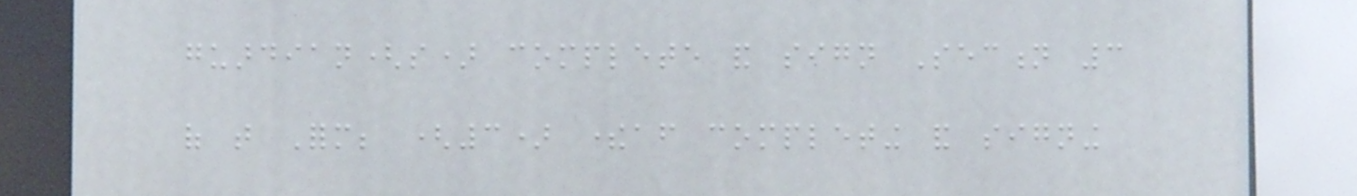guardian(s) complete and sign Section 3
of that Form; (3) thereafter completing and signing
